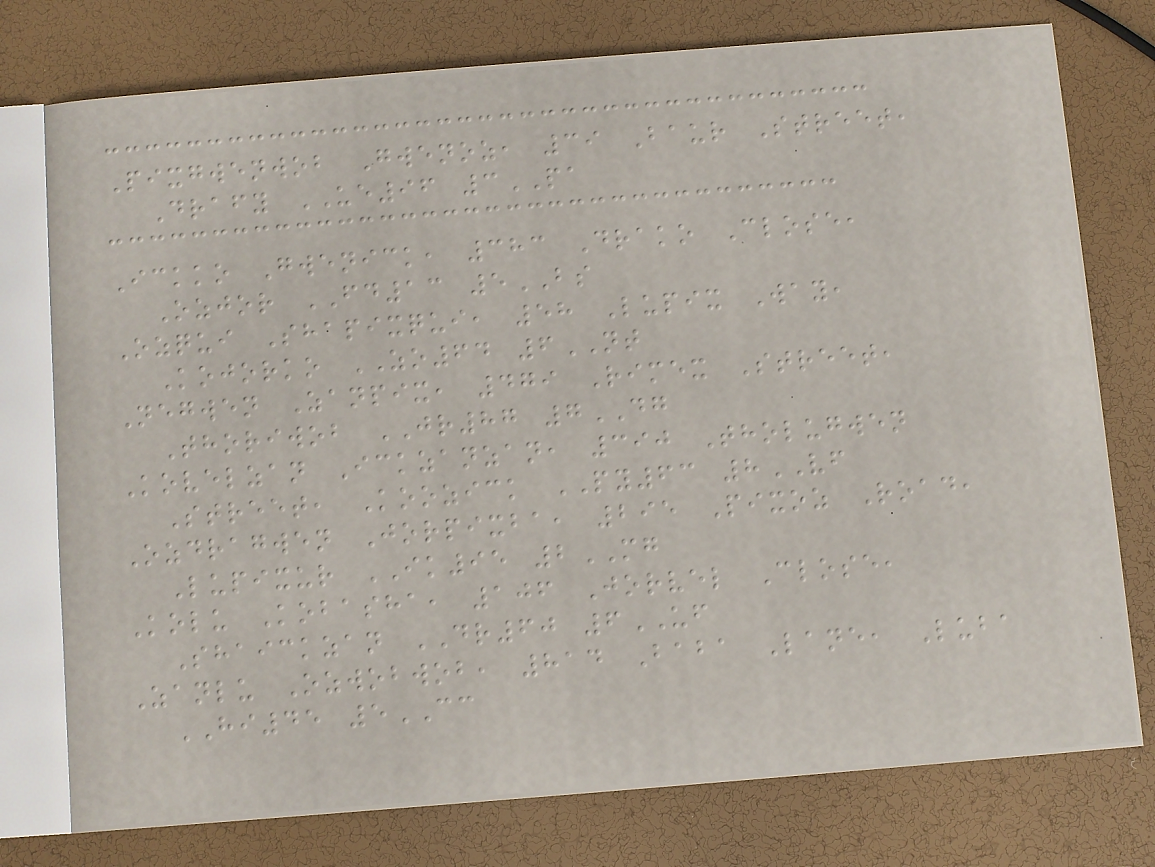Pixgwenwob Gwenoz, 39 Baur Street,
Drafy UE96 3PA
Ickko Gwenick, 383 Drako Close,
Ozjor FD13 5BS
Ozqui Shapixqui, 58 Lupix Way,
Kojorko ZO64 6NT
Negwen Zanpix, 479 Rimex Street,
Thoriwob JR87 7DG
Kovelzan Ickzanzan, 390 Tholugwen
Street, Koozick PY63 8VF
Ozdragwen Jorpixba, 295 Pixoz Road,
Lupixur IK95 2MG
Kolu Kobasha, 106 Jorvel Close,
Shaickzan DR60 6UF
Zanlu Ozwobwob, 814 Baba Lane, Luba
HI45 5CC
